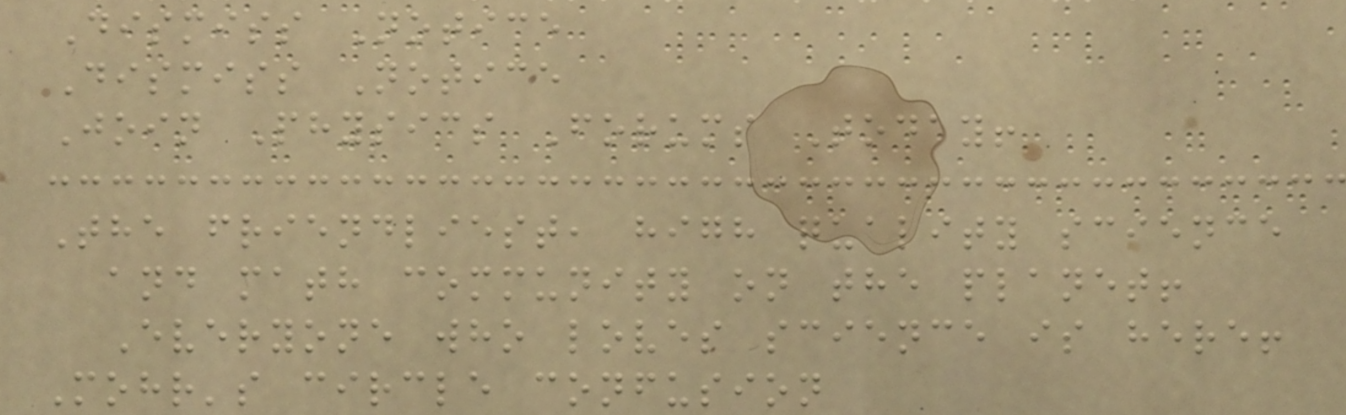Dismiss Notice
Dismiss Notice
Join Physics Forums Today!
The friendliest, high quality science
and math community on the planet!
Everyone who loves science is here!
Mohr's circle confusion
